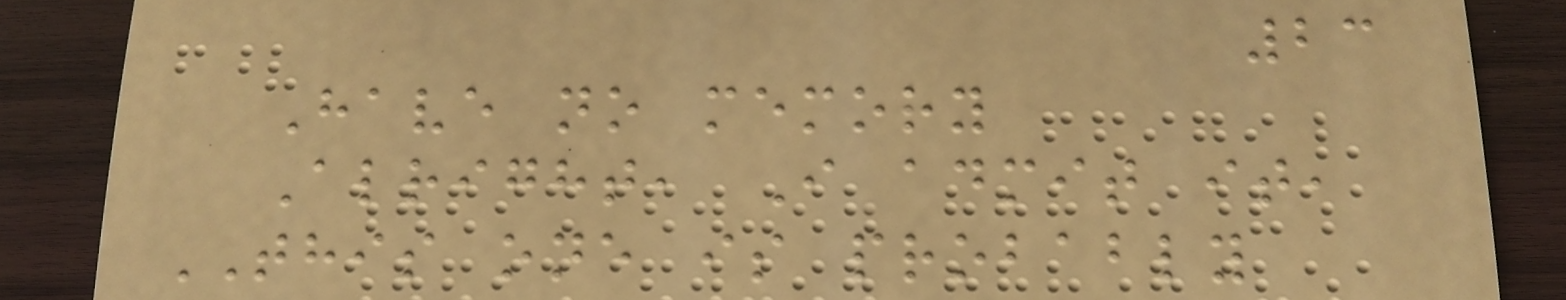23
Have no memory
Alright, I admit it,
THIS one is probably
